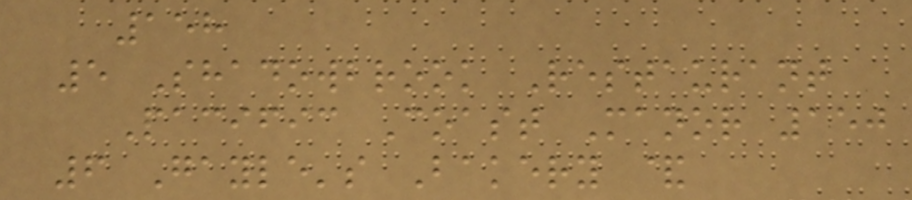158
5 Shadowbrook Restaurant
Pacific Coast Manor 150
6 Gayle's Bakery &
